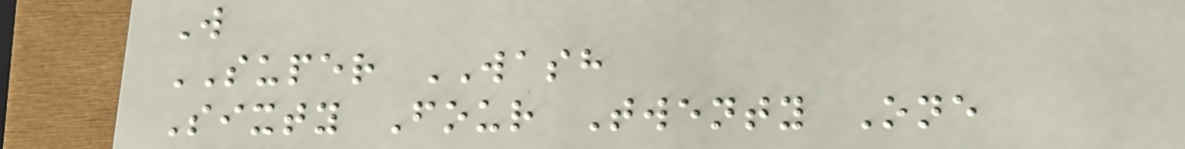W
SUPER WASH
Sixty Four Twenty One
